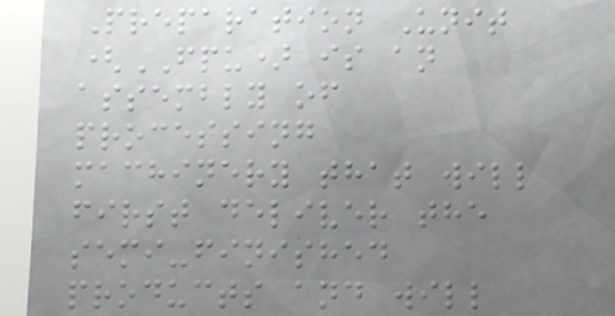Preparation Unit
(FPU) is an
assembly of
processing
machinery that will
first deliver the
semi-finished
products and will
